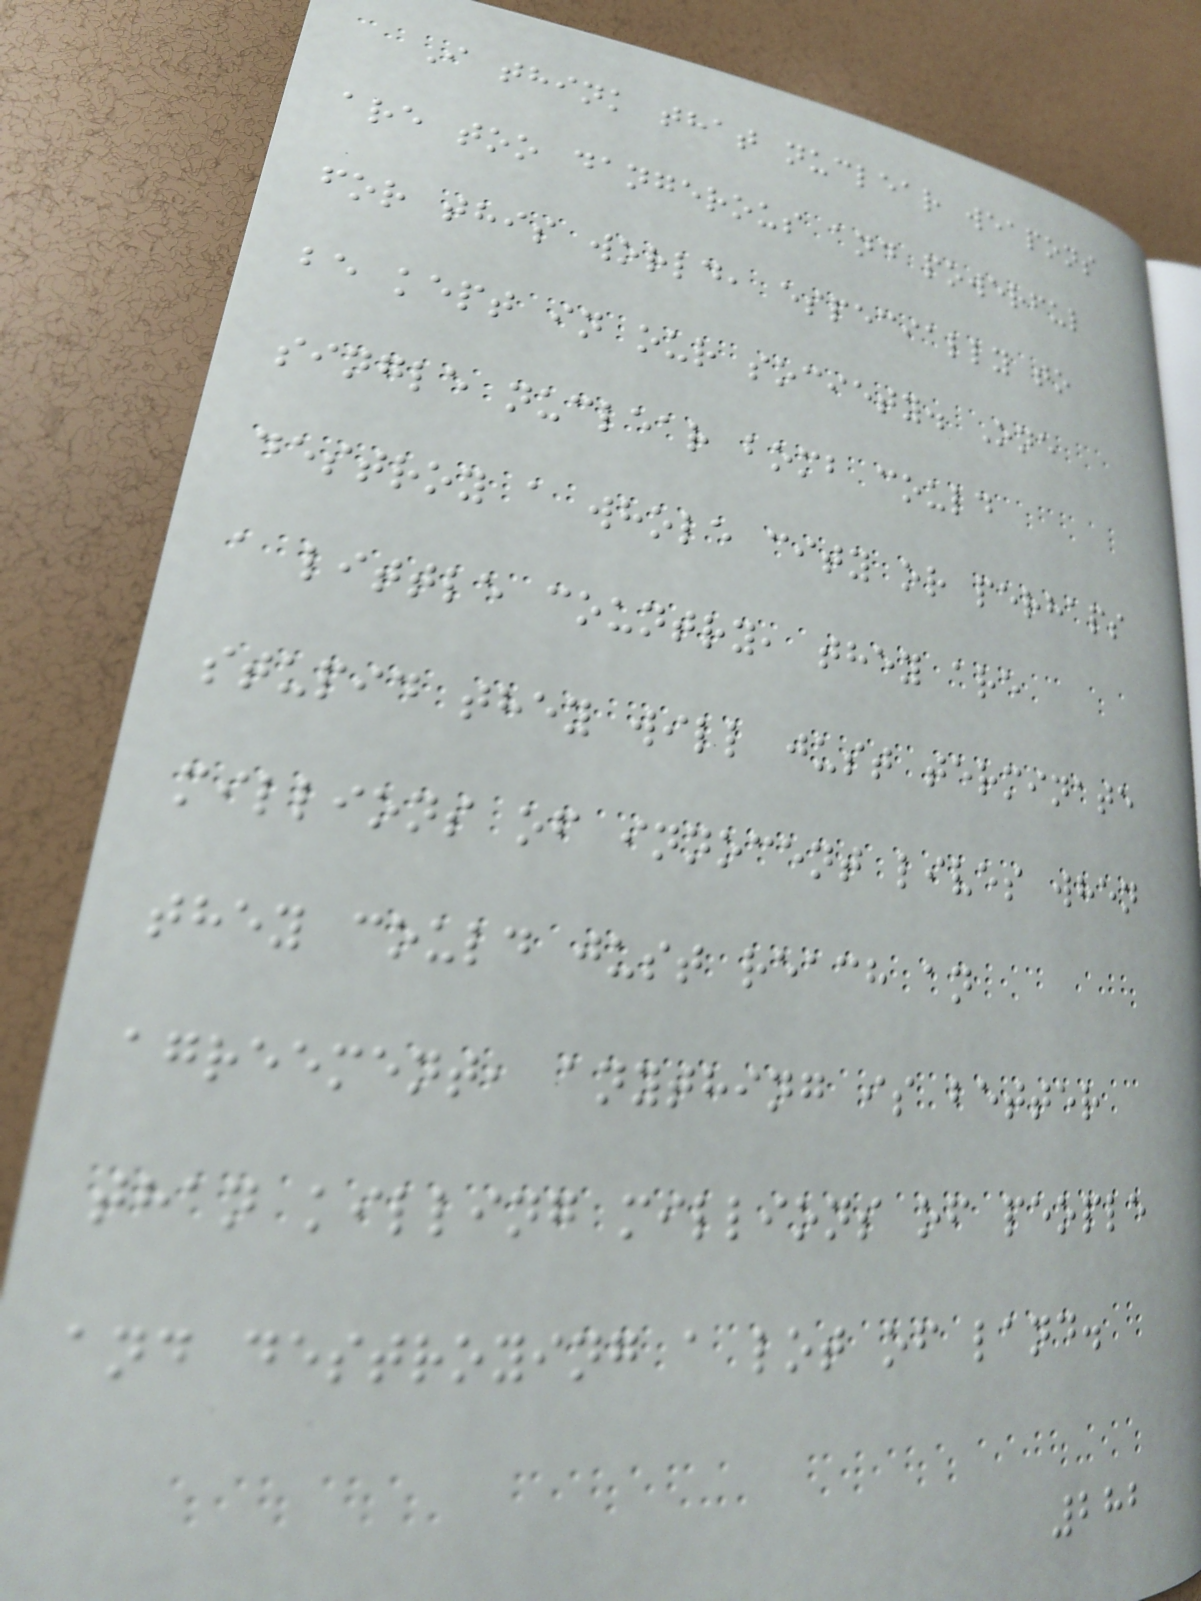I think that nuclear weapons
are too dangerous and powerful
for this world, especially to
be kept in our society. One
single nuclear bomb could
destroy a whole city or perhaps
a little country, they are
stupid they will just terminate
millions of innocent lives when
they could just reach an
agreement, anything is better
than killing millions of people
and destroying a lot of land.
282
